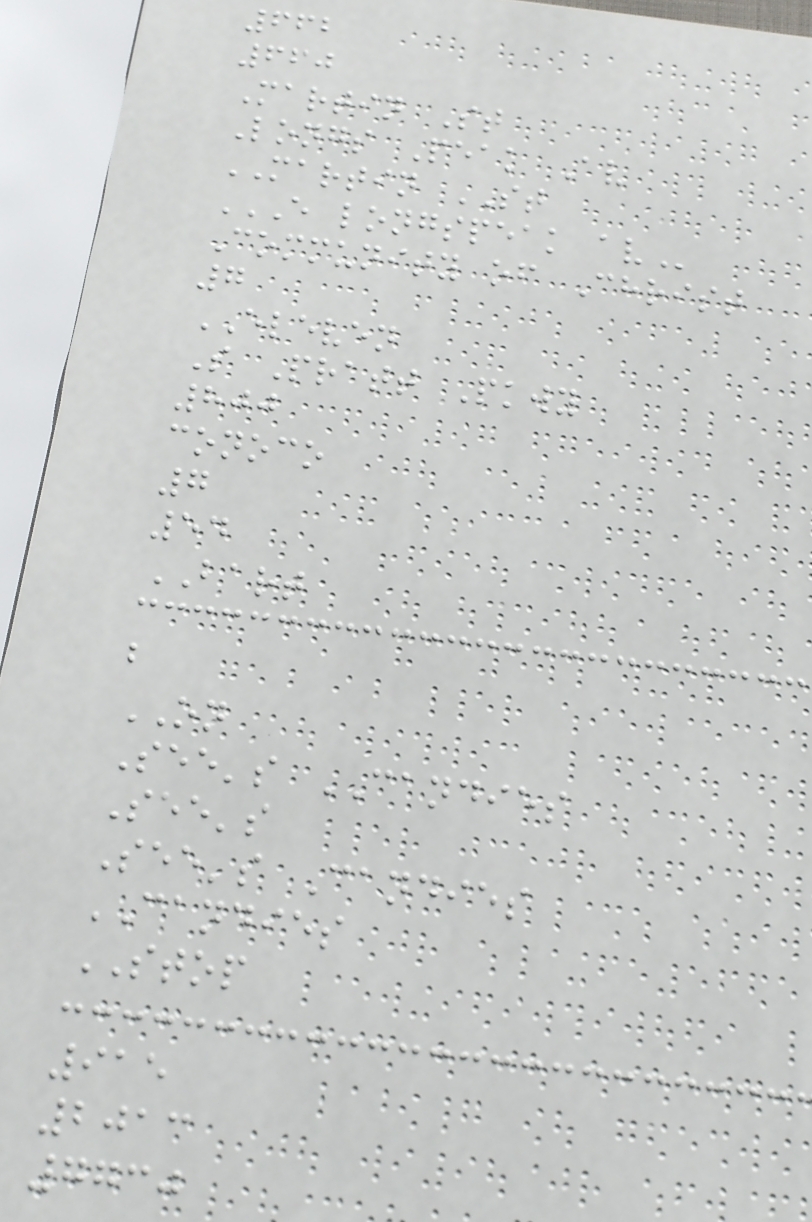662
660
Martin St
Longs Peak Av
MARTIN ST
E LONGSPEAK AV
Community of Christ
7
ELEVEN
S Pratt Pkwy
800
conoco
7
54
BART
b
ON
See's CANDIES
See's
See's Candies
CANDIES
STOP
915
2013
7730
